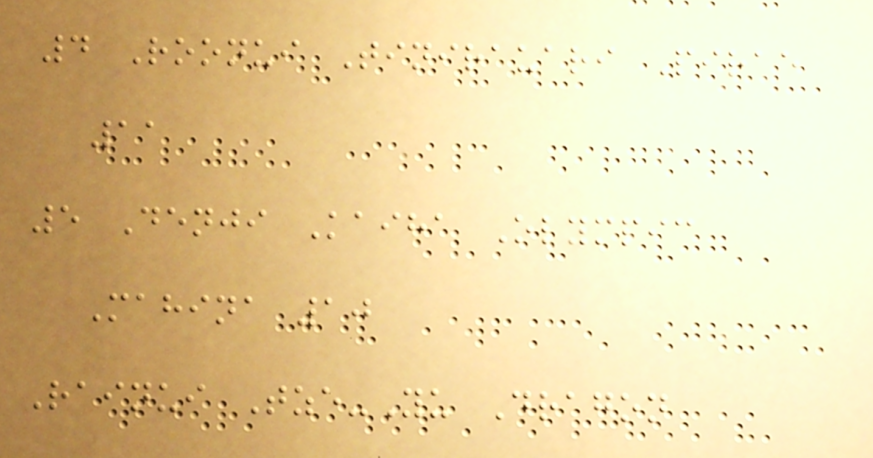4 Roonui Tinirauari Pirae
11
5 Denji Kaiha Olympic
Mahina 10
Rainui Tze-Yu Dragon
